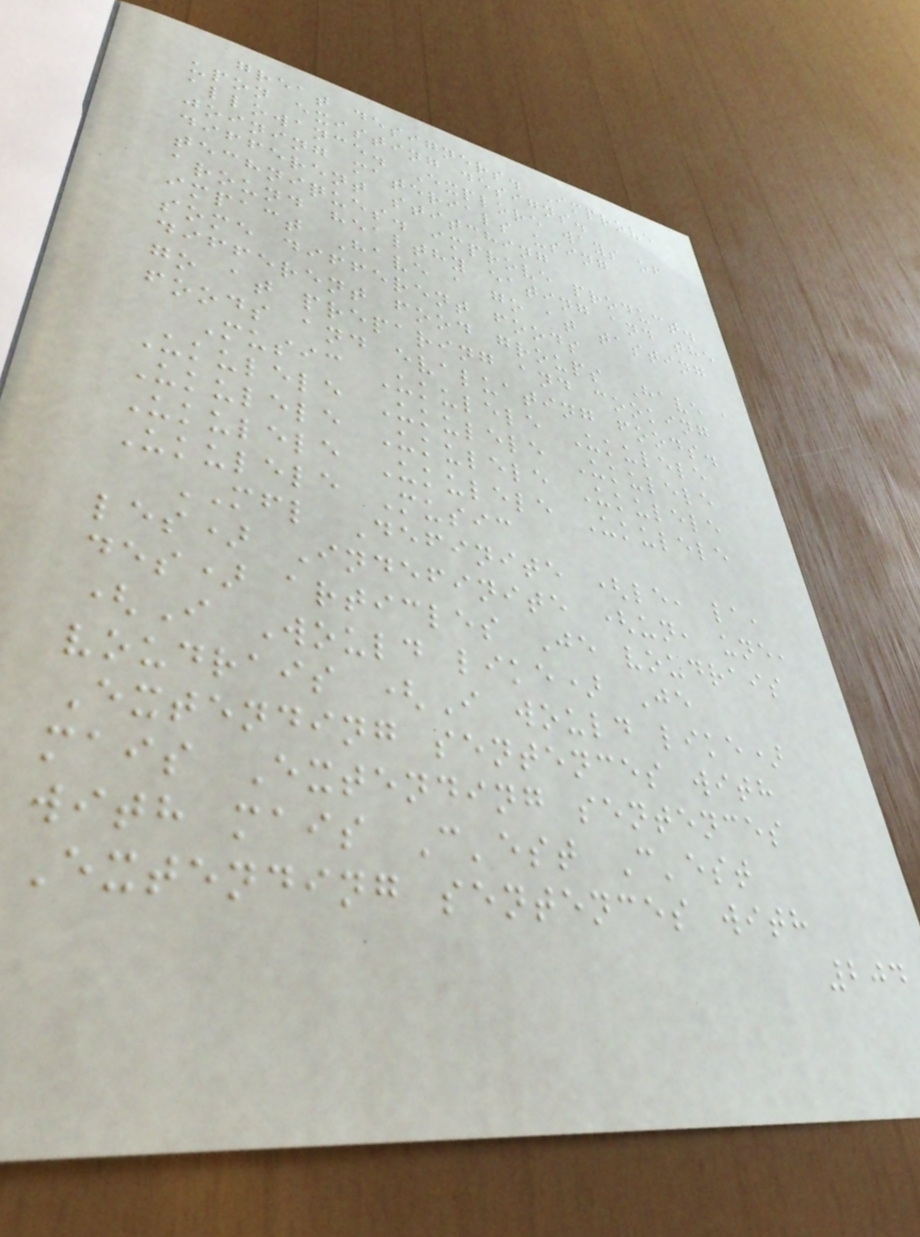great designers. Improve
upon existing designs.
allowance. Explore ways of
joining materials using
different stitching
techniques. improve product.
around healthy eating and the
impact Have a go at tasting
some different foods
different food groups Have a
go at preparing and cooking
foods and evaluating foods.
Music Ukulele Ukulele
Ukulele Ukulele Ukulele
Ukulele Ukulele Ukulele
Ukulele Ukulele Ukulele
Ukulele Music
MFL Definite (le, la,
les) Indefinite (un, une,
des) articles Je voudrais
(I Would like) Je
voudrais (I would like)
Extending sentences with
mais Extending sentences
with mais C'est C'est
Extending sentences with
204
